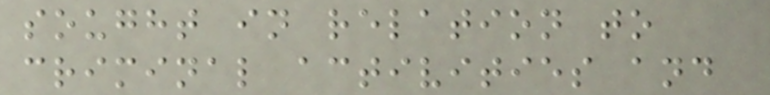sought in relation to
criminal activities and
